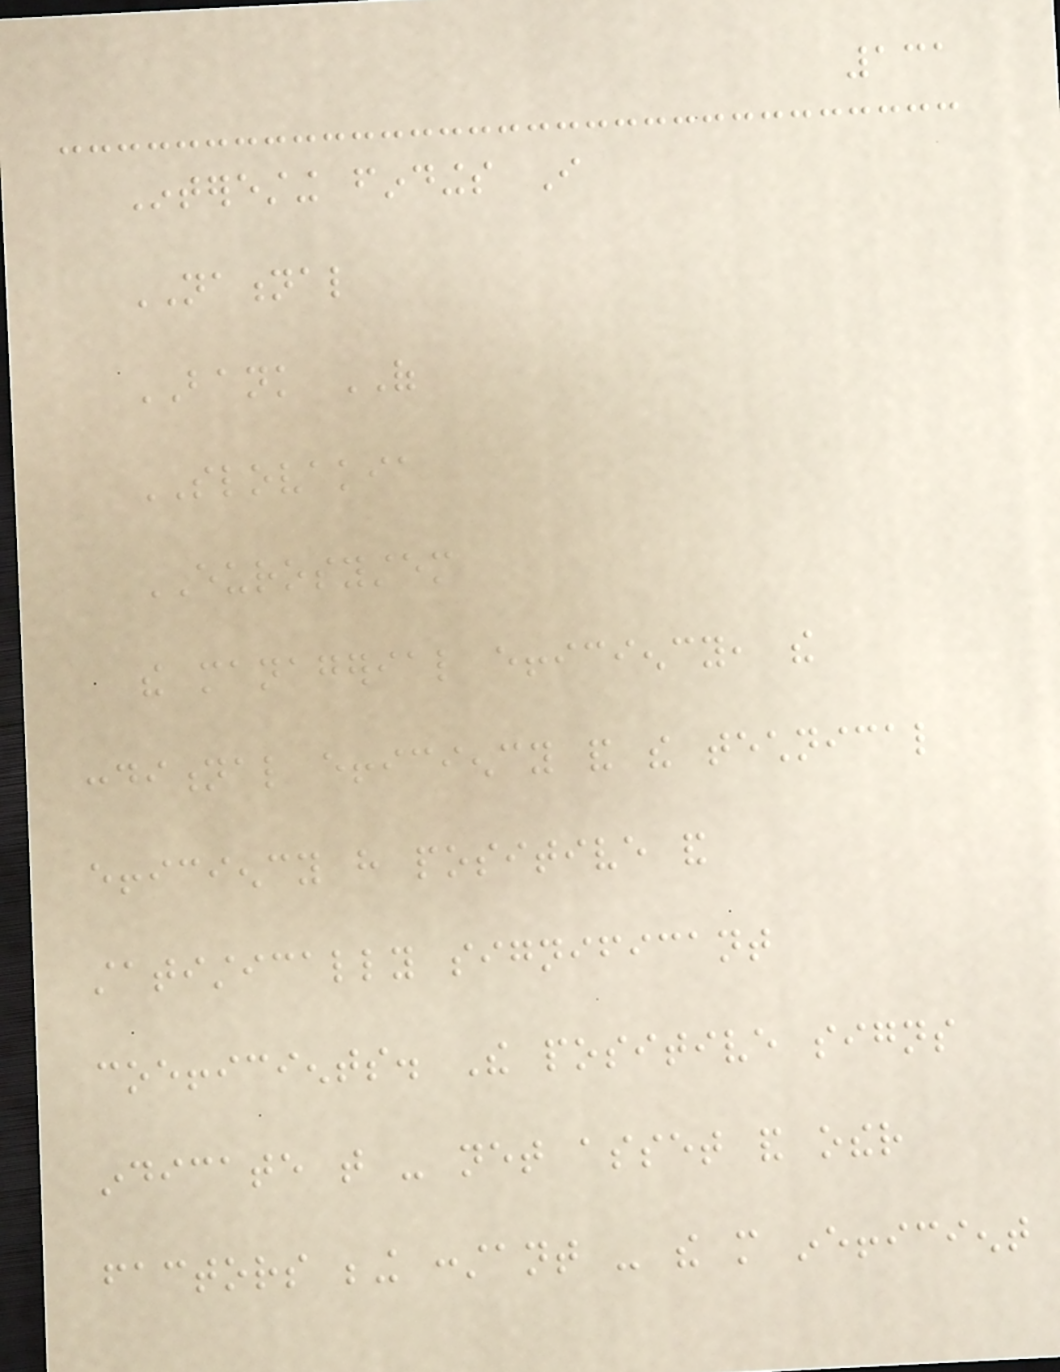131
Interesting findings I
NATIONAL
BANK OF
SLOVAKIA
EUROSYSTEM
the managerial efficiency, the
conditional efficiency and the technical
efficiency have positive and
statistically significant
coefficients. The positive signs
indicate that - net asset and other
factors being constant - the more inefficient
